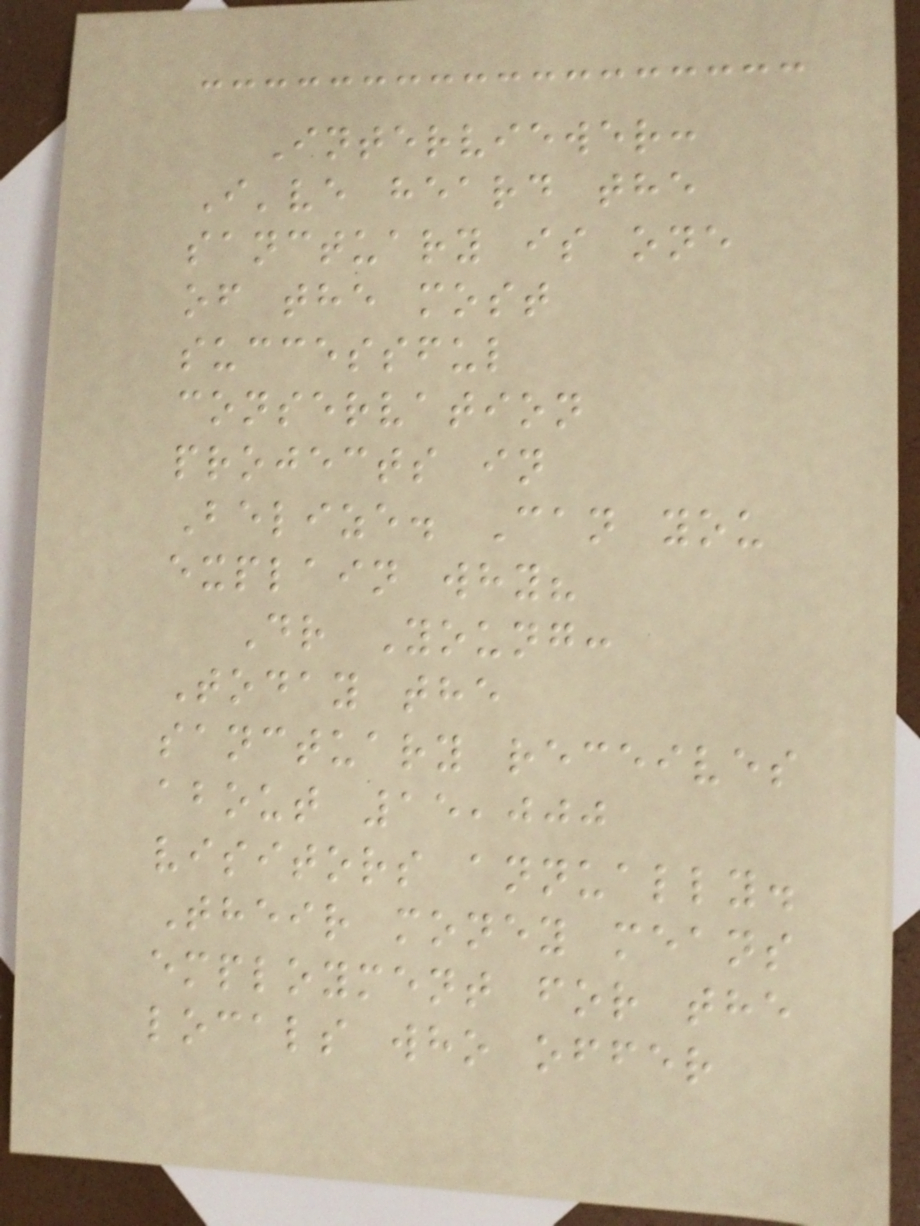Interviewer:
I've heard the
sanctuary is one
of the most
successful
conservation
projects in
Belize. Can you
explain why?
Dr Young:
Today the
sanctuary receives
about 15,000
visitors annually.
Their money means
employment for the
locals who offer
